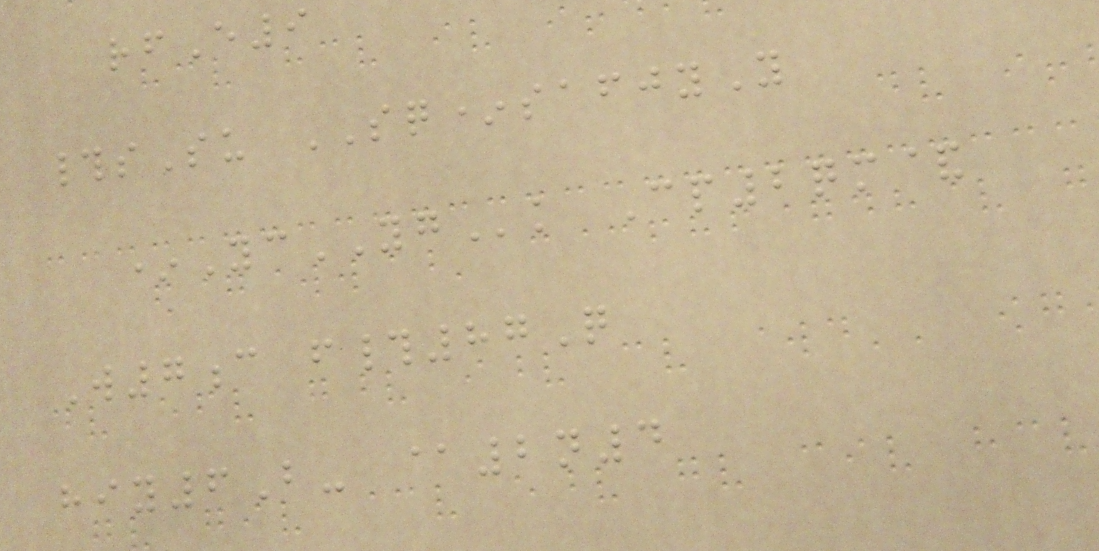rfE9
#sSu SQ*safjyY
*YcYGk Cp2qm&
W7c f#87Q
hiy6B- @2n4
